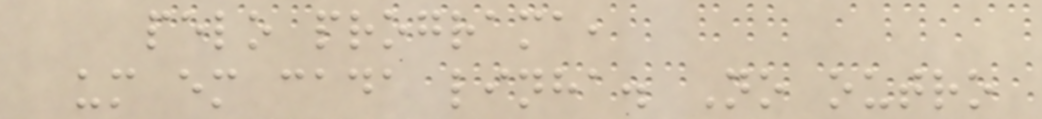pelo programa,
um em cada linha. No outro
